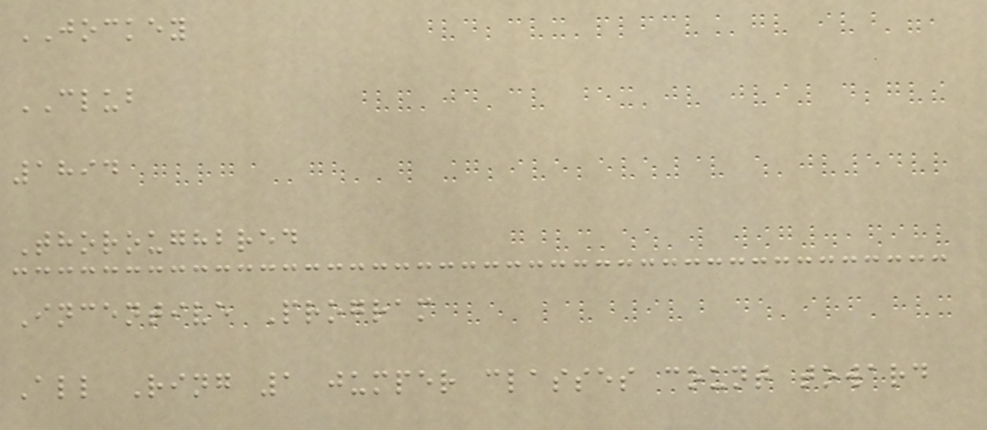JOCKEY
CLUB
1894
Thoroughbred
Incentive Program
All Ring 1 jumper classes count toward
